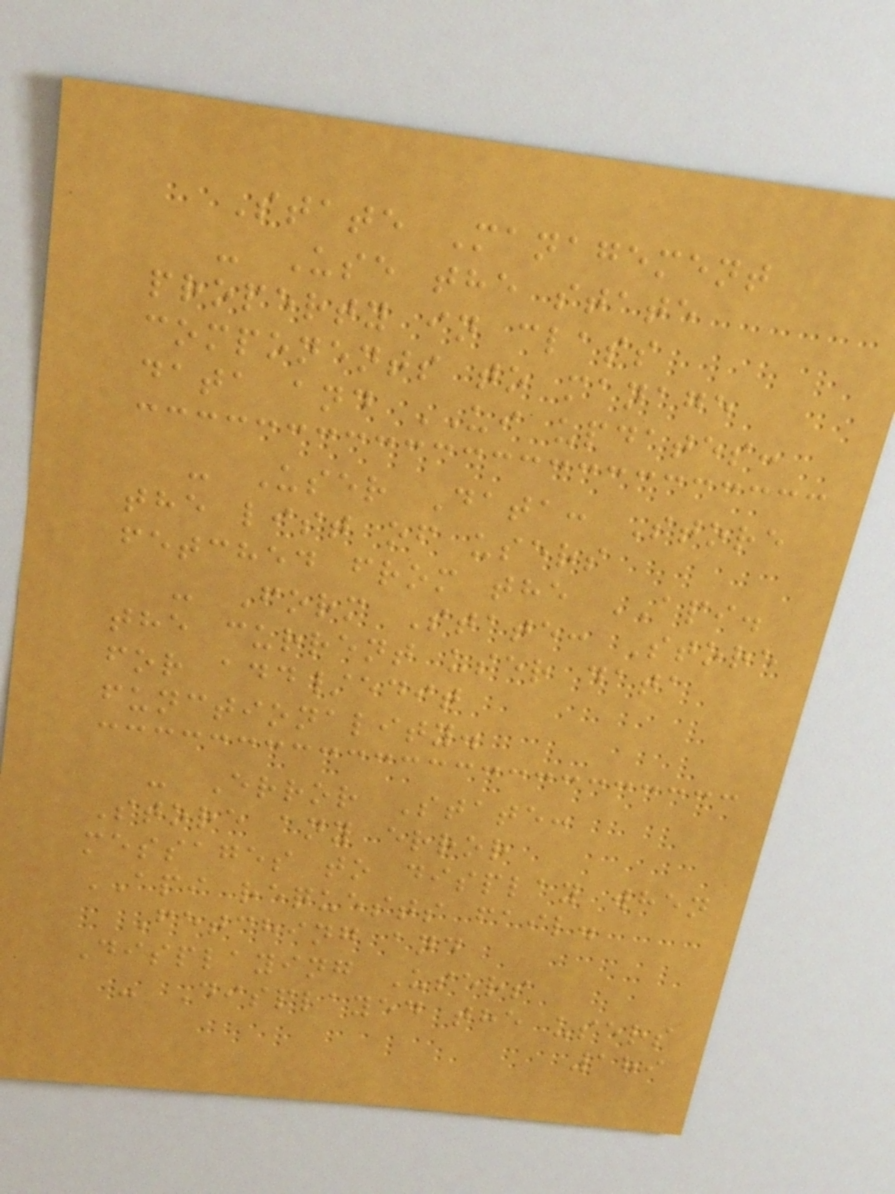State Management
- Use the state
property in class
components to manage
data and UI updates:
- User Data: Store
the list of users
fetched from the API.
- Form State: Store
the current user data
for add/edit
functionality.
- Error State:
Store any error
messages to display when
API requests fail.
Fetching and
Displaying Users
- Displayed the users
189
